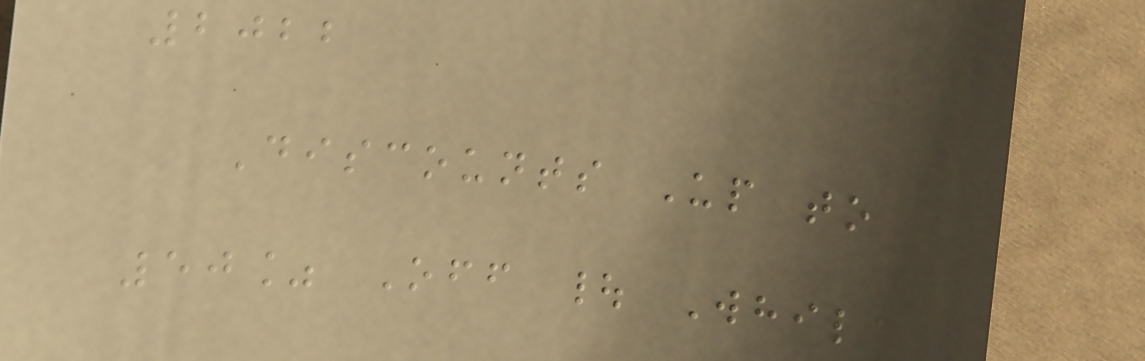2022
Discounts Up to
50% Off | While
